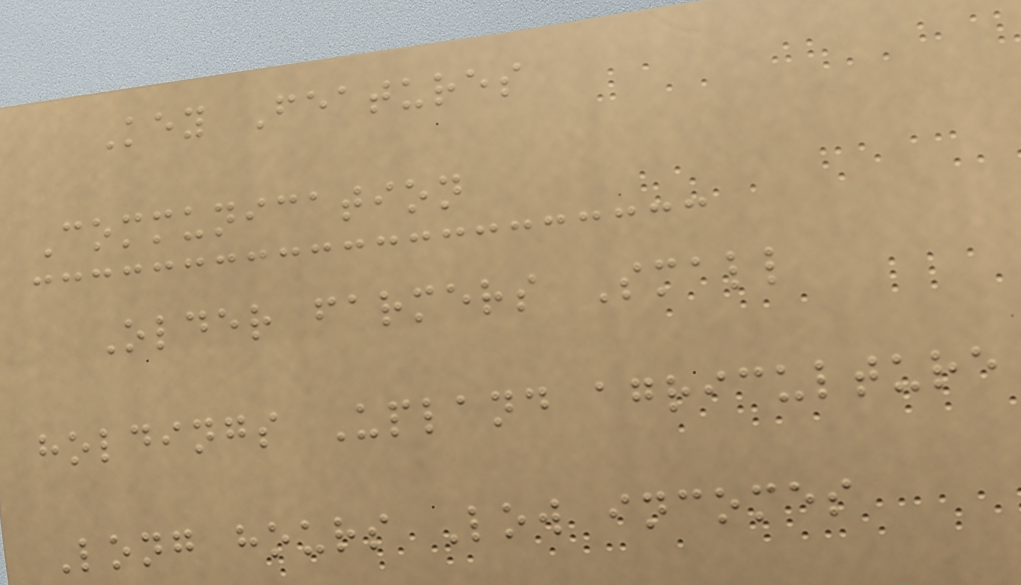Key Features
Communication
Older farmers Small
holdings Upland agriculture
Long hours Low incomes
